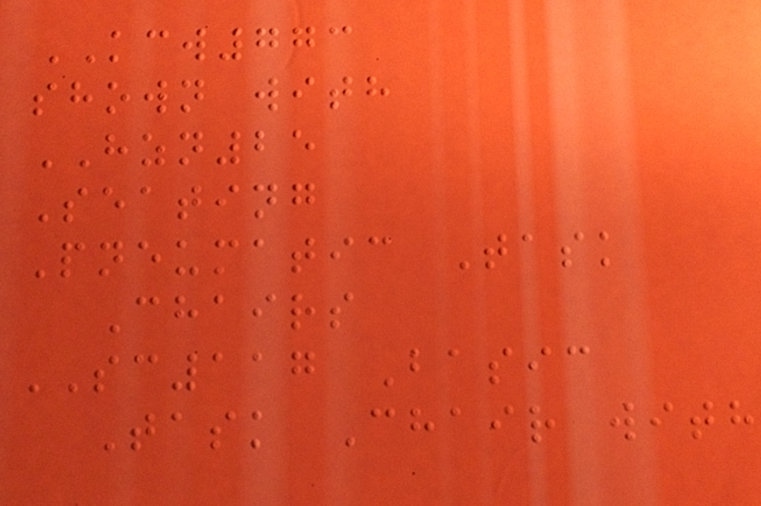KCW773
shown with
HZN25
Seating
Pneumatic Task
Chairs
SC117 Basic
Task Chair with
